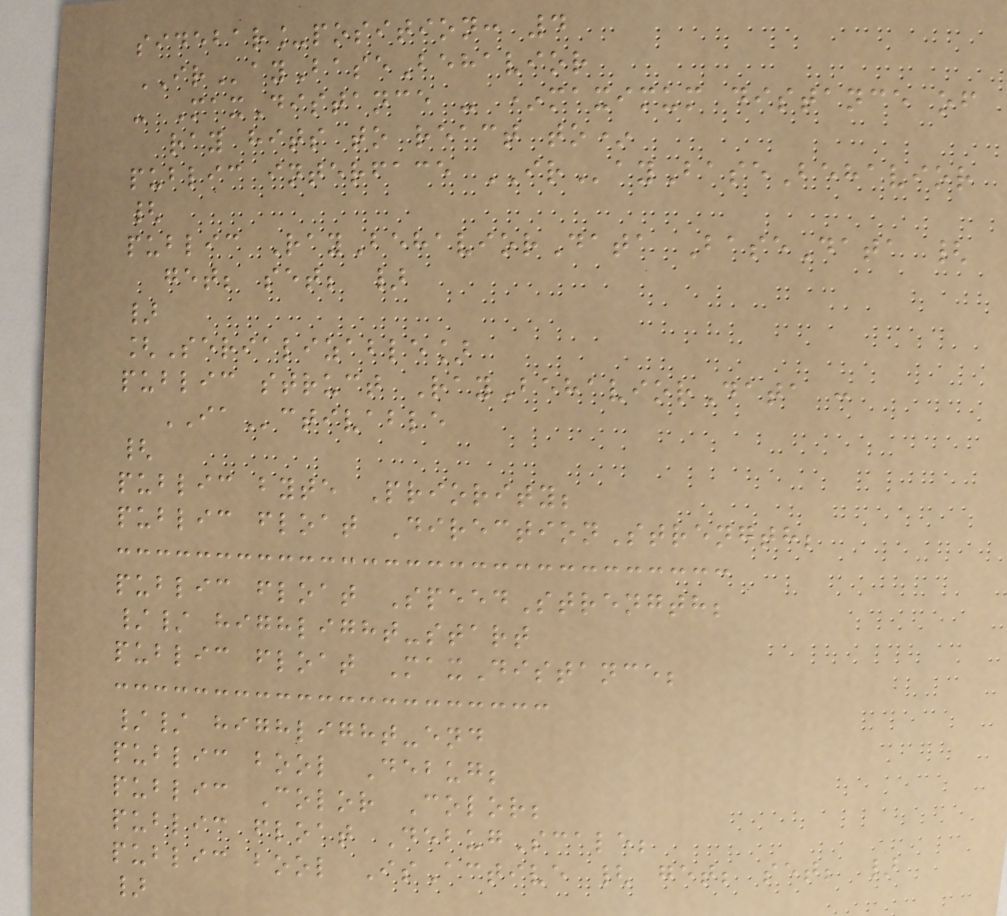sidebar_position: 4
IRayBaseBehavior
- MaxDistance - *maximum distance of
ray hits to react to*
public interface IRayBaseBehavior
{
public RayBehaviorData BaseData {
get; set; }
}
[Serializable]
public struct RayBehaviorData :
IActivable
{
public byte Priority;
public float DirectionStrength;
public float SpeedStrength;
// highlight-start
public float MaxDistance;
// highlight-end
public bool Debug;
public Color Color;
public float DebugScale;
public bool IsActive { get; set; }
}
